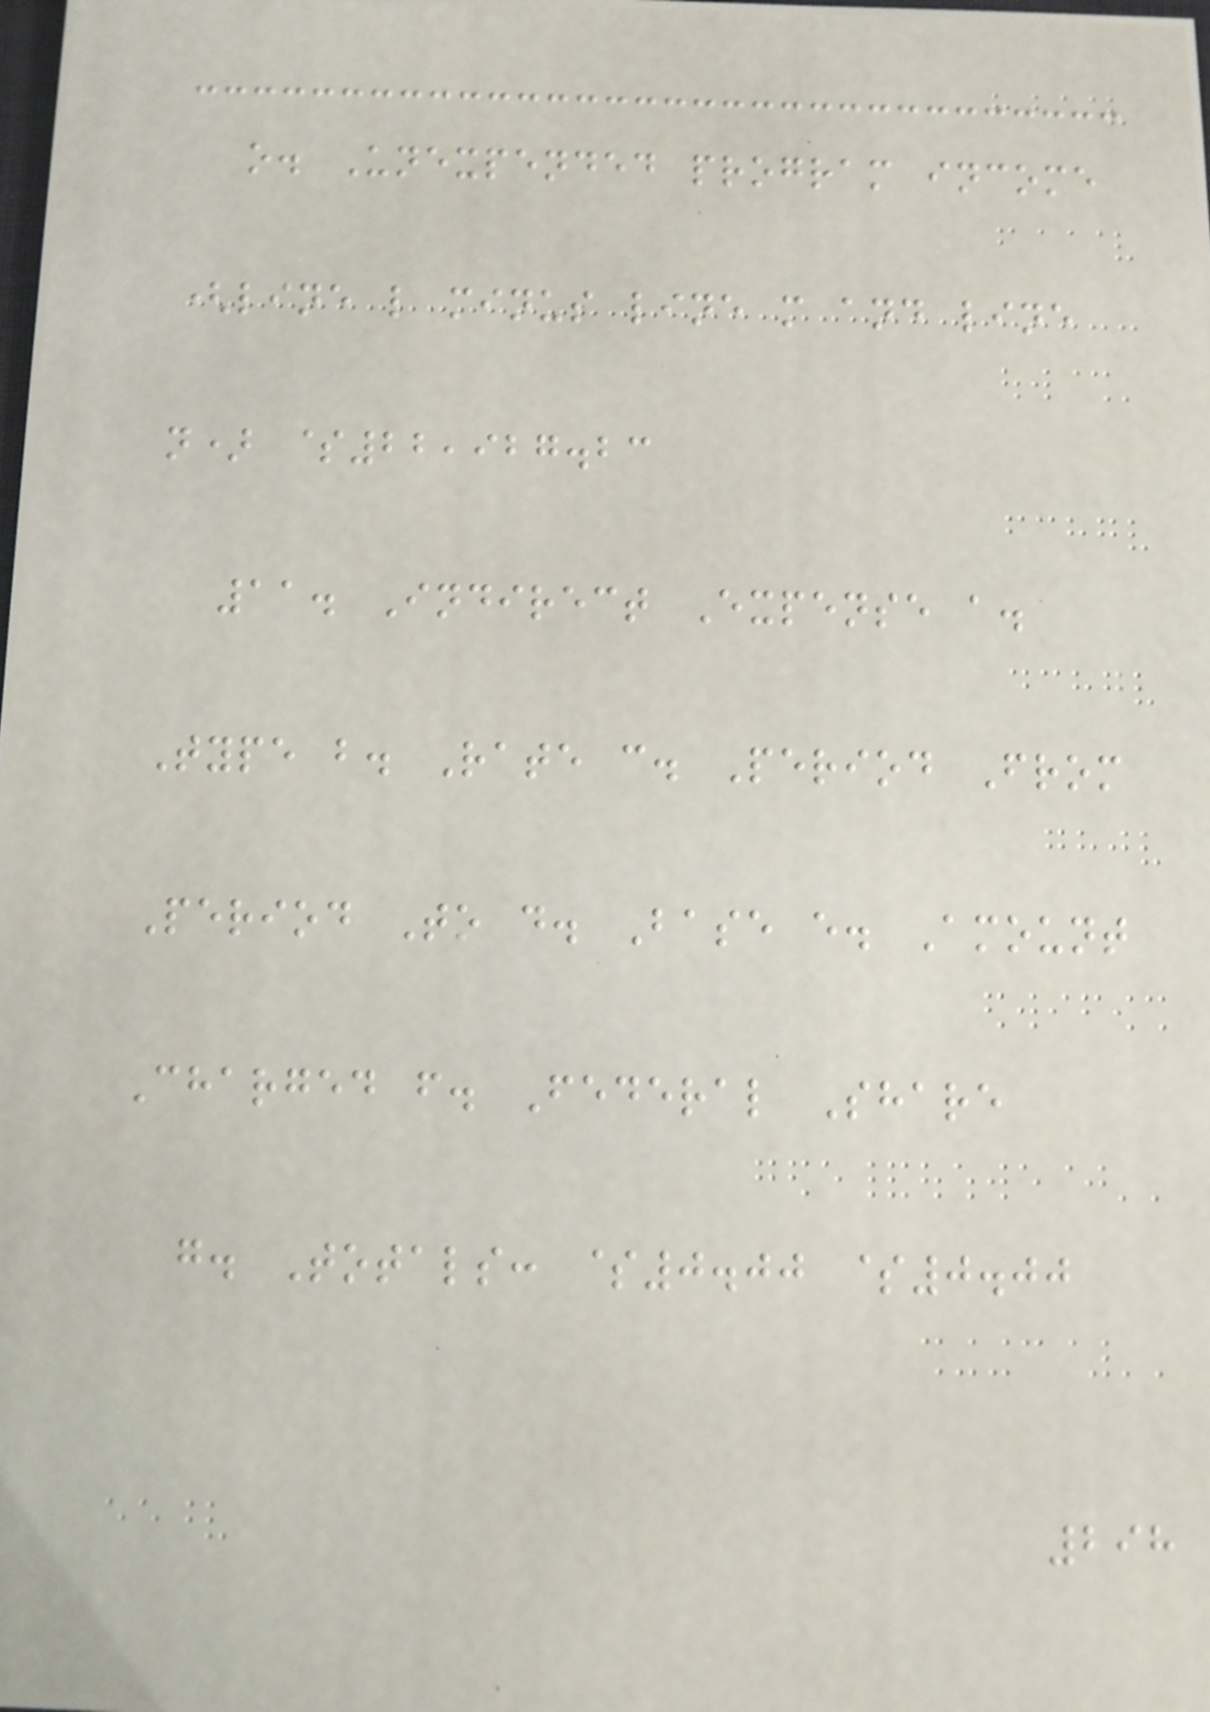o. Unexpended program income
(line l minus line m and line
n) $22,927.23
11. Indirect Expense a.
Type b. Rate c. Period From
Period To d. Base e. Amount
Charged f. Federal Share
g. Totals: $0.00 $0.00
298
